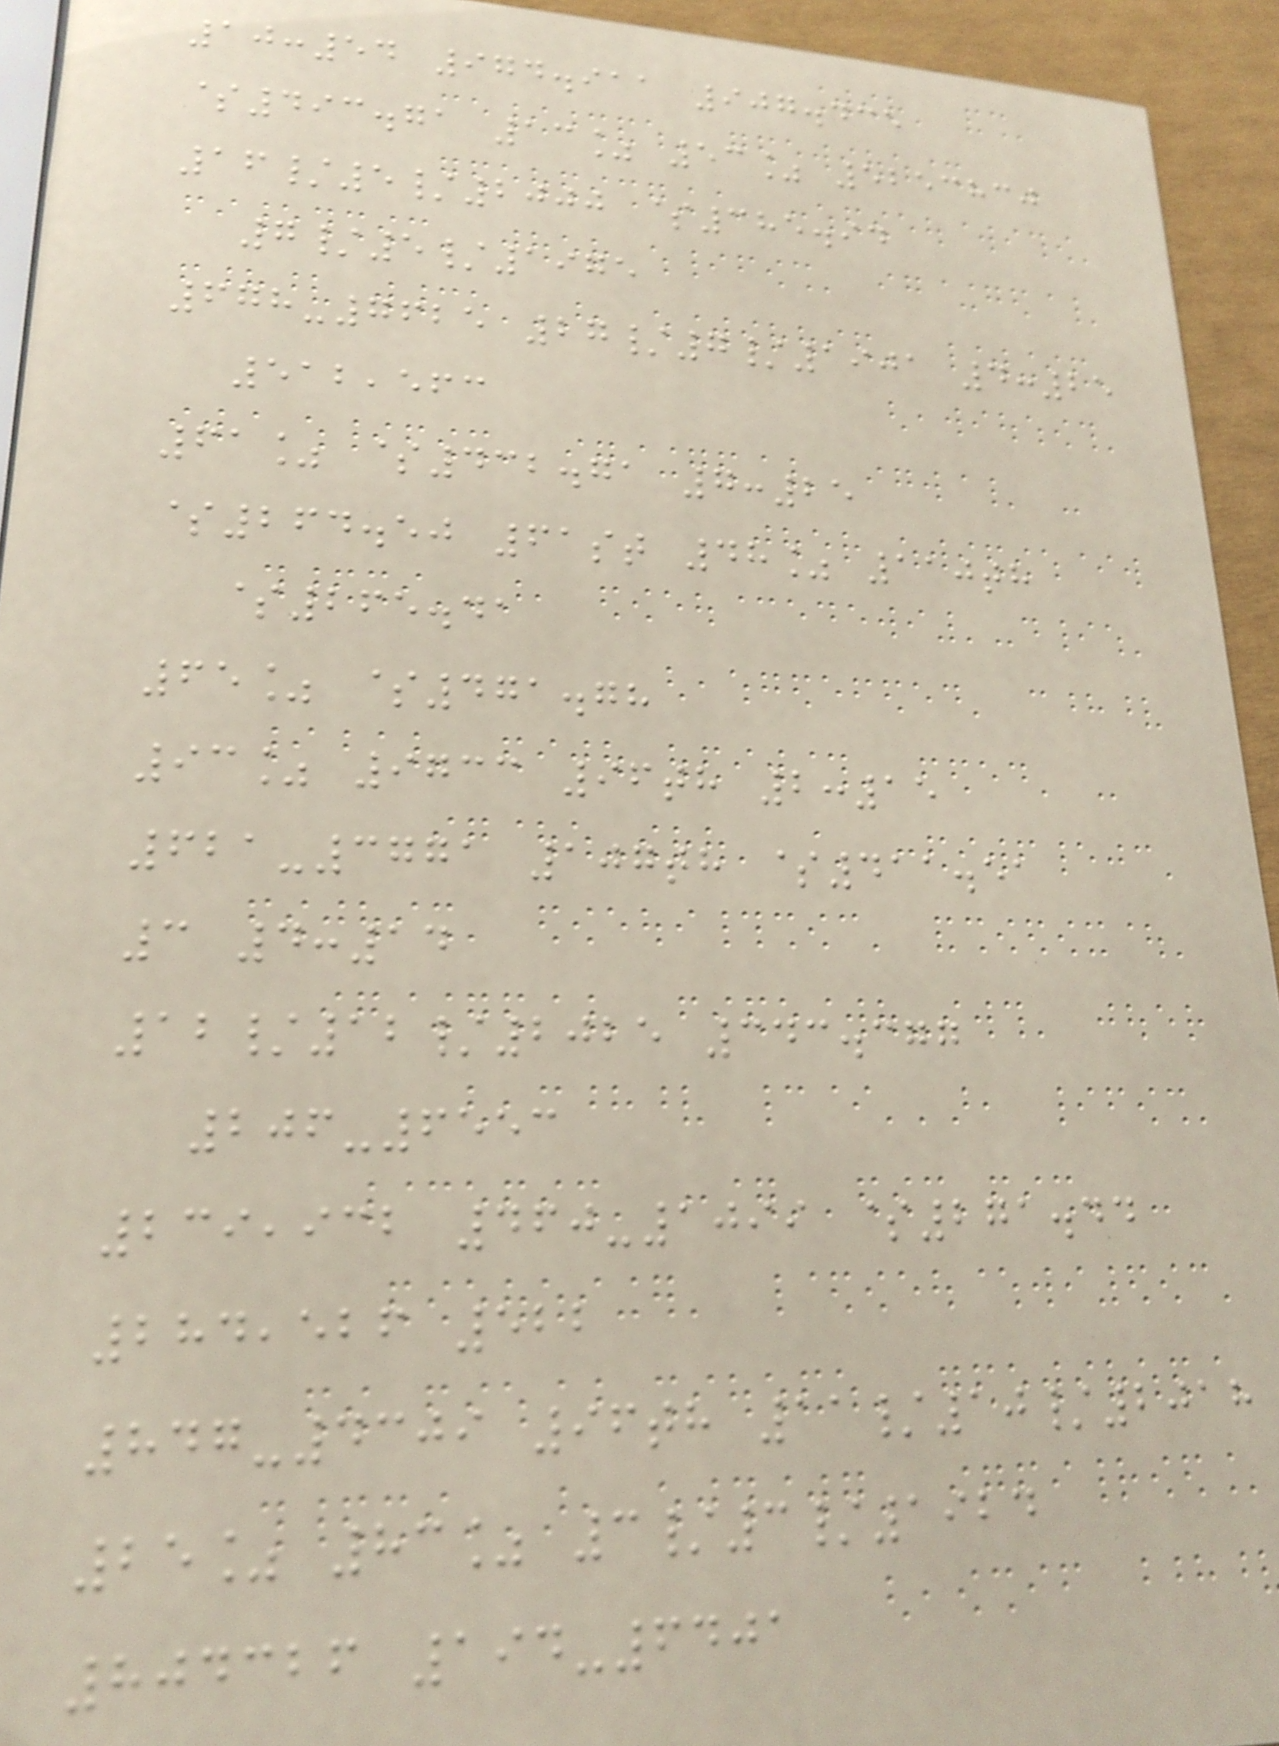10:54 974.911 907.435
$493.71 13% 53% 5253830
16/5/2000 $385.94
7/5/1975
678-7625 27/7/1901 4:25
512,563
61% $432.71 7:25
$264.50 61st 48% 110th
$265.41
65% $471.78
93% 9733 96th 2:15
621-3771 107th $411.51
3 4:14
12/12/2025 343.377
206-6553
239,932 460-1099 $271.44
284,526 522
847-4309 96th 11/10/2018
25% 83% 3/3/1924
804326 194-6401
